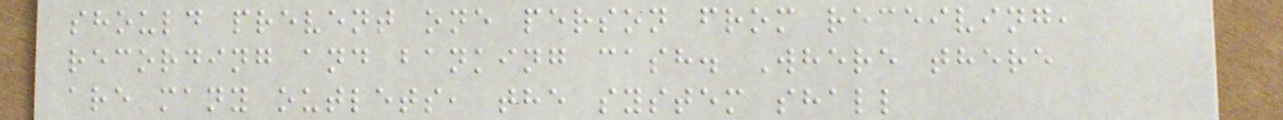should prevent one person from receiving,
recording and banking cash. Where there
are many outlets, the system shall
